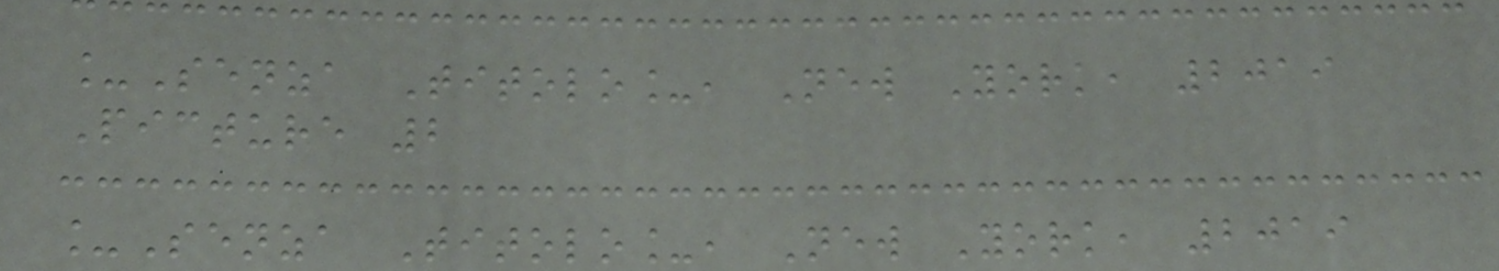_Senza Titolo_, New York, 2019
Picture 2
_Senza Titolo_, New York, 2019
